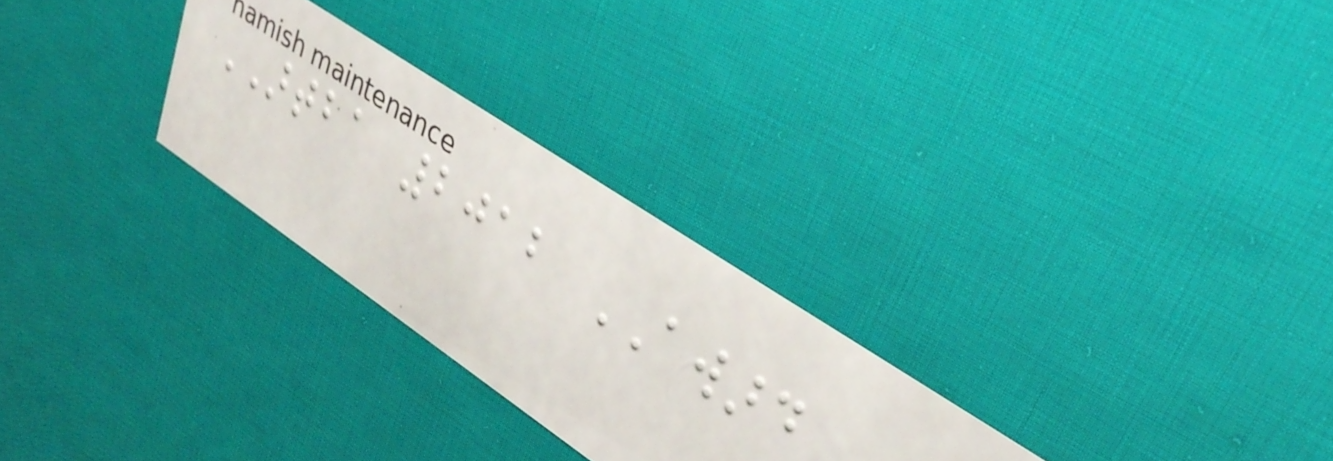ARTBA 2012 AWARD
